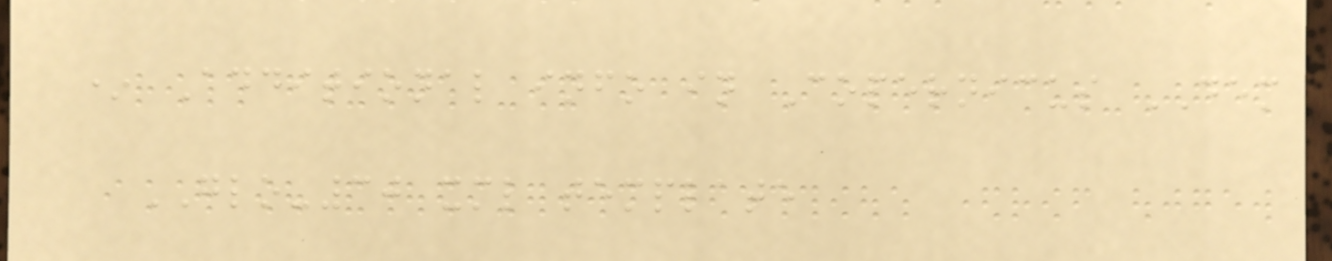* Additional info in Copernicus DEM
GLO-30 xml template
